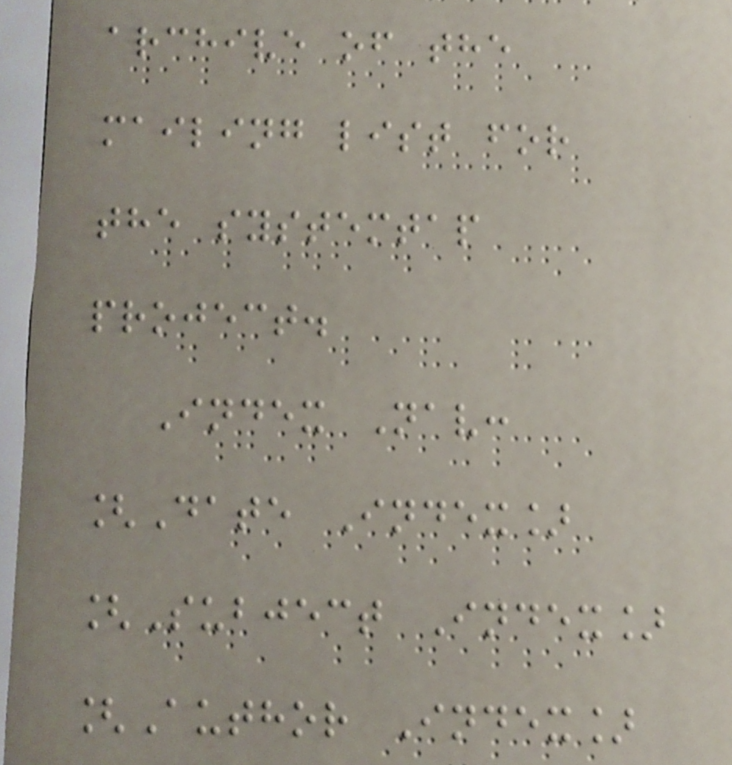archive of the
mailing list for
the systemtap
project.
Index Nav:
[Date Index]
[Subject Index]
[Author Index]
